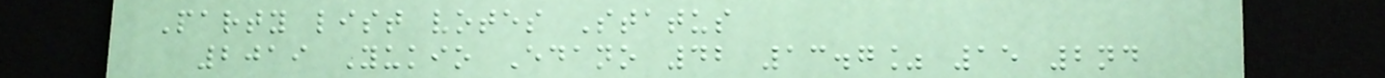Party list votes Status
2019 Yukio Edano 42 13.7% 15 2nd
